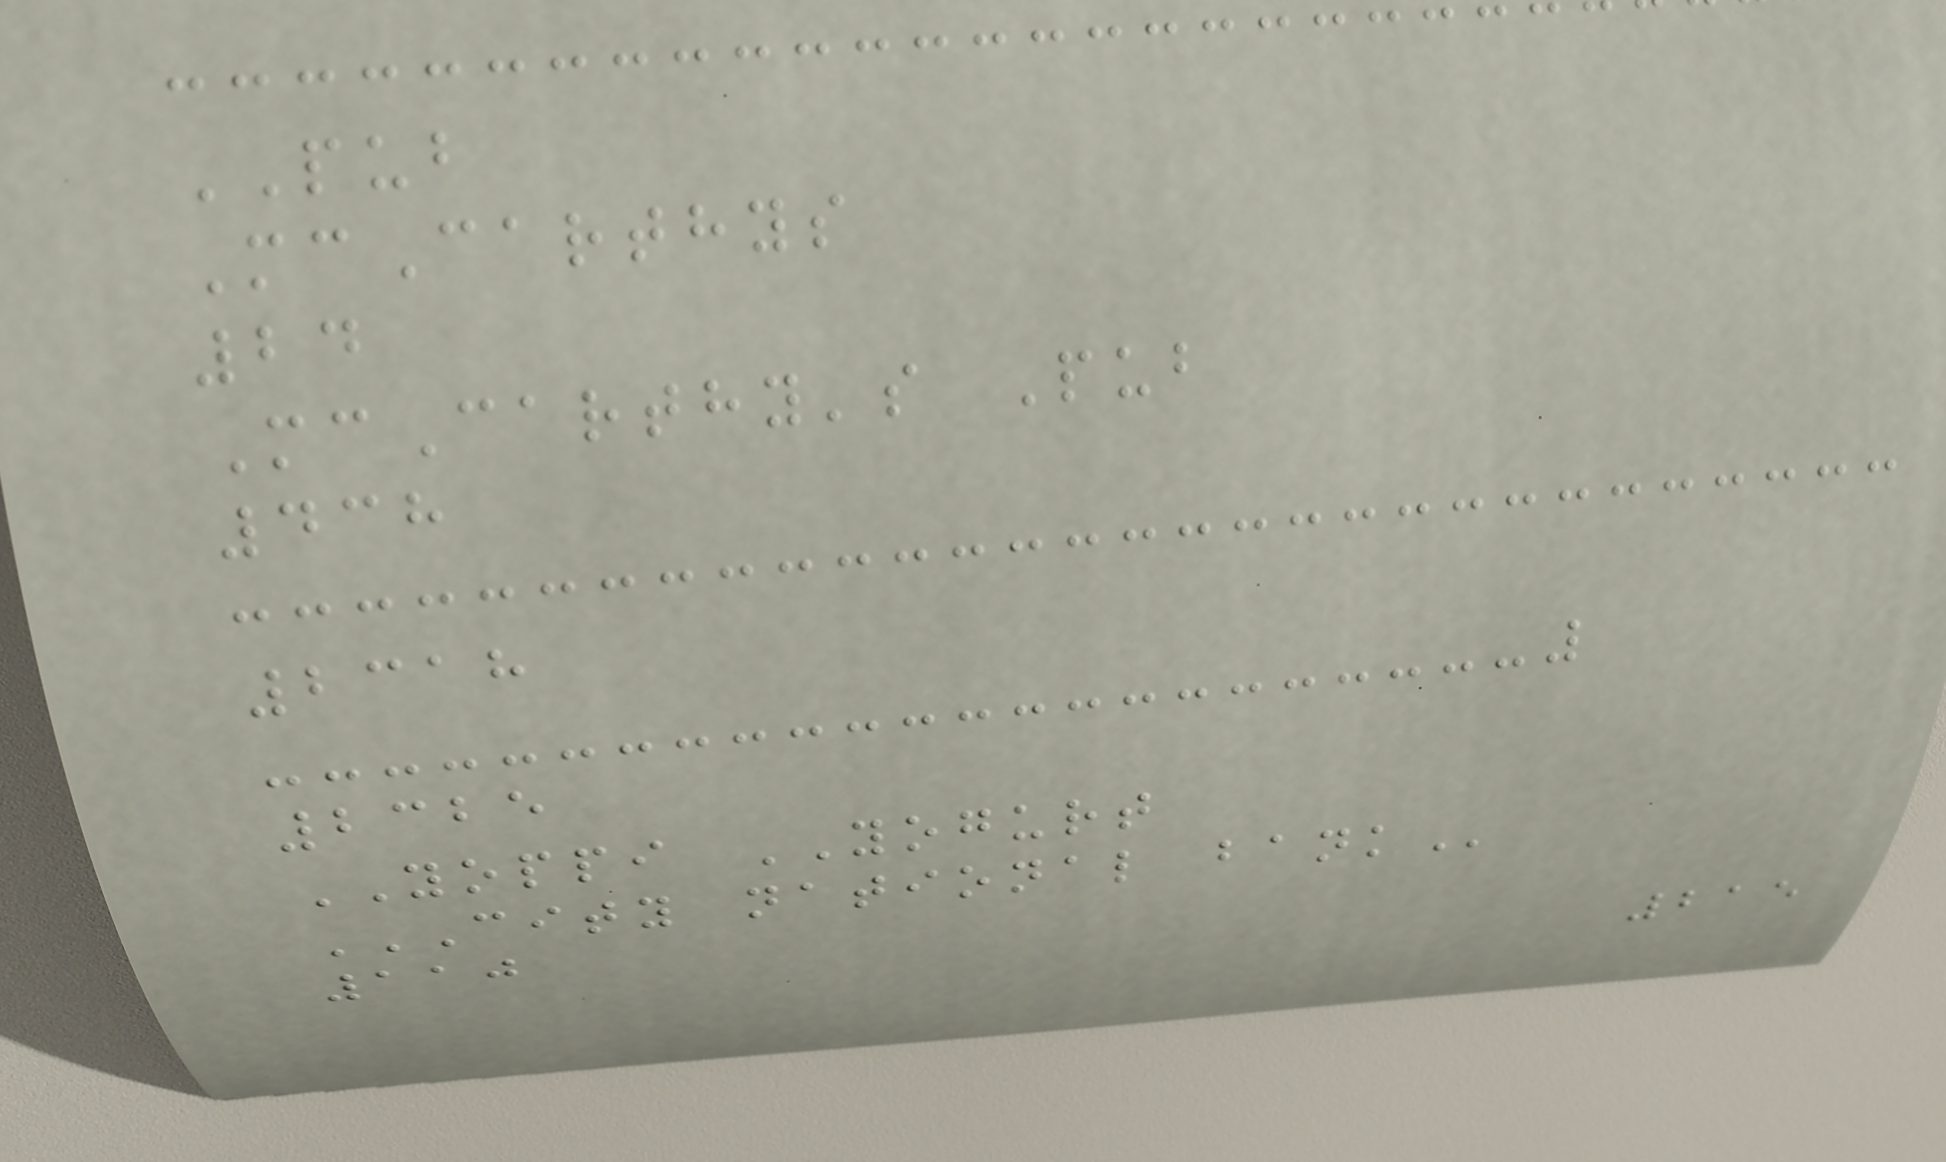PUB
McCarthys
24
McCarthy's Pub
438
2318
2325
YOPPI YOGURT
CITY NATIONAL BANK
110
215
